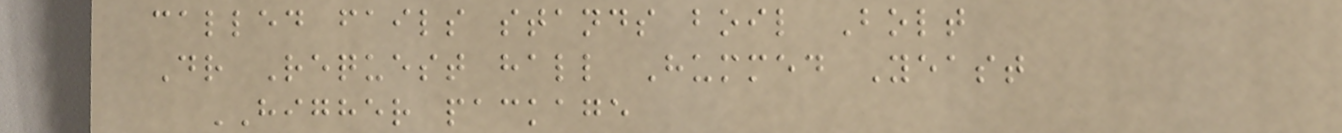called fails stands boil Bolt
Dr Request hall Hummed Yeast
HIGHER package
